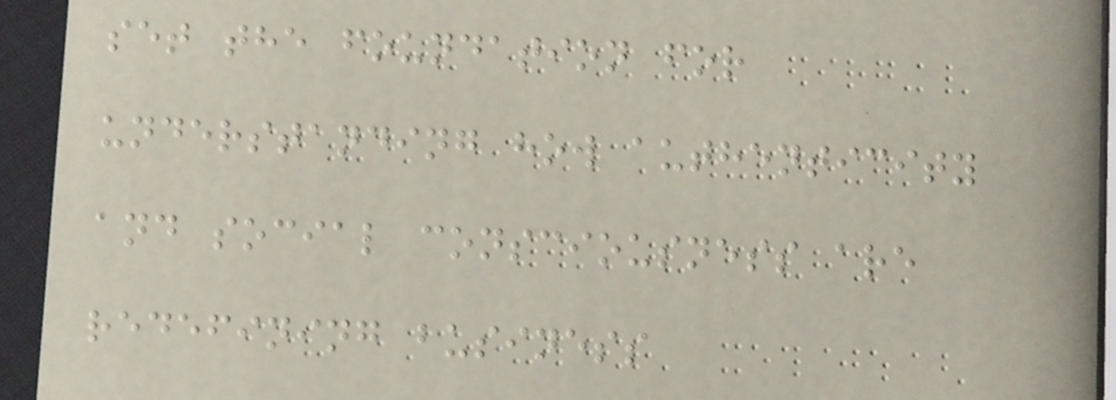set the foundation for
understanding how authenticity
and social consciousness are
redefining business
